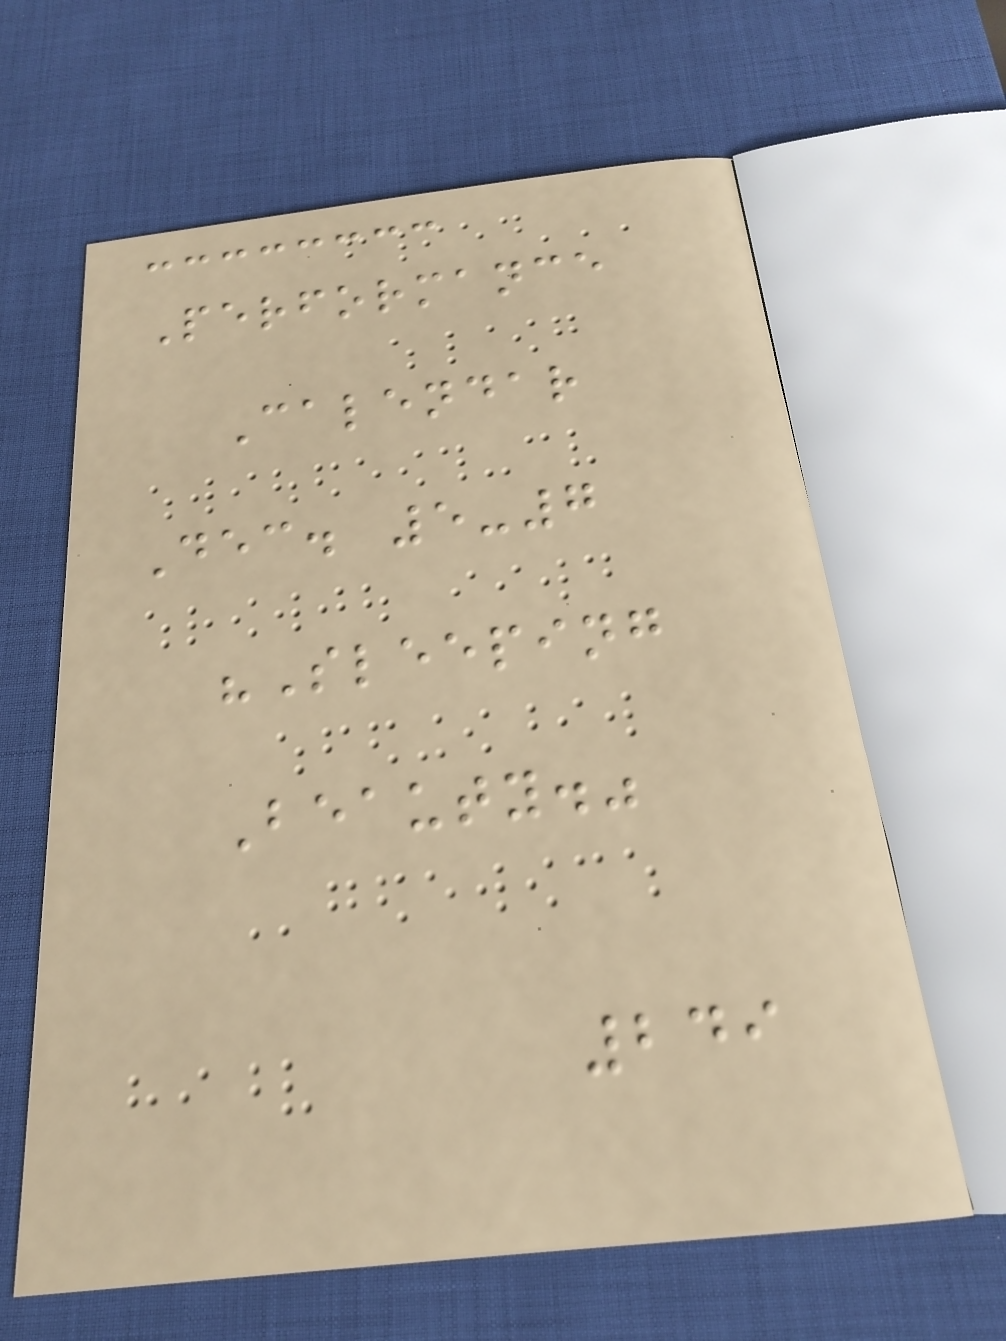Performance
Calendar
Dec. 5-7
"Sleeping
Beauty."
249
